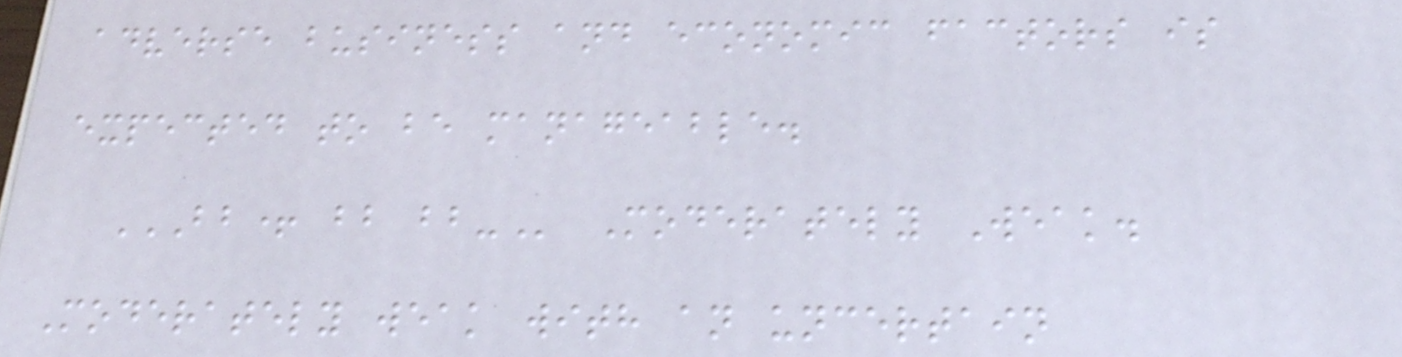adverse business and economic factors is
expected to be manageable.
BB+ BB BB- Moderately Weak.
Moderately weak with an uncertain
